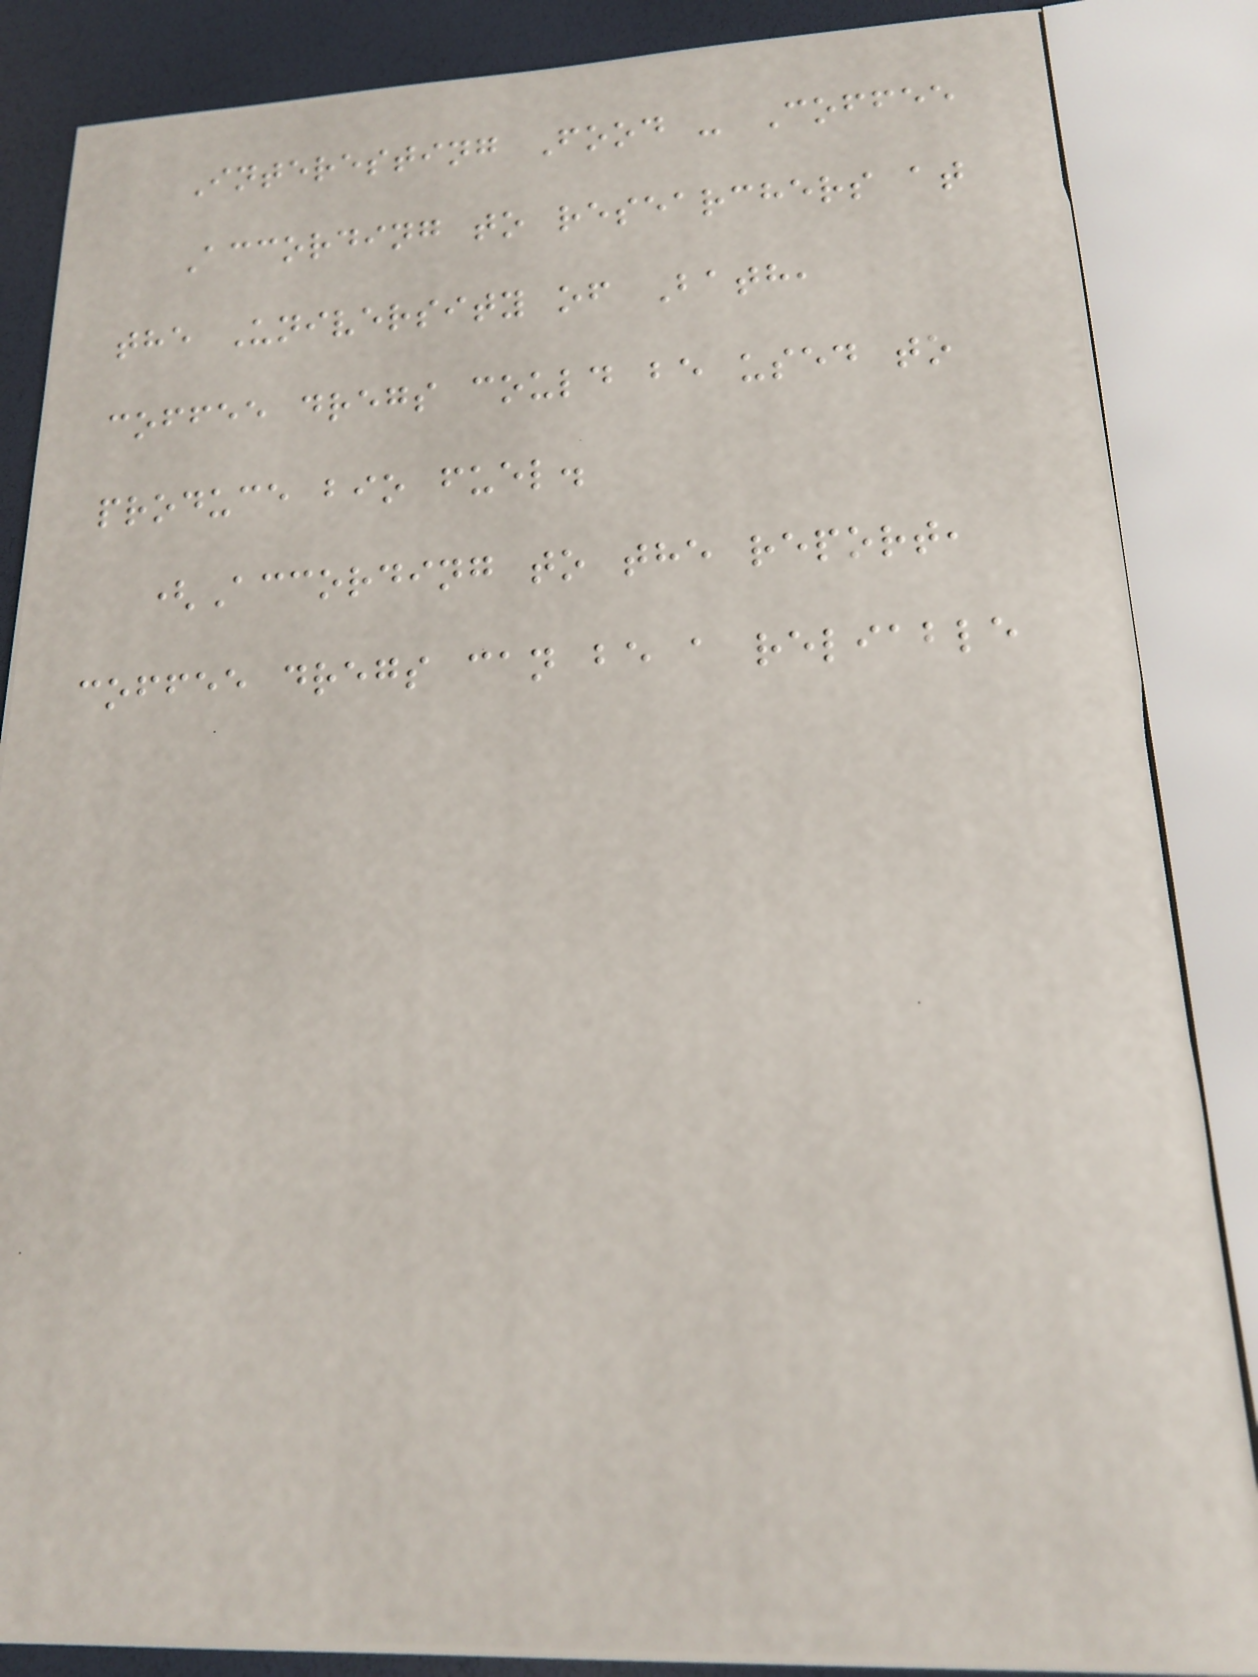Interesting Food - Coffee
According to researchers at
the University of Bath,
coffee dregs could be used to
produce bio fuel.
(According to the report,
coffee dregs can be a reliable
